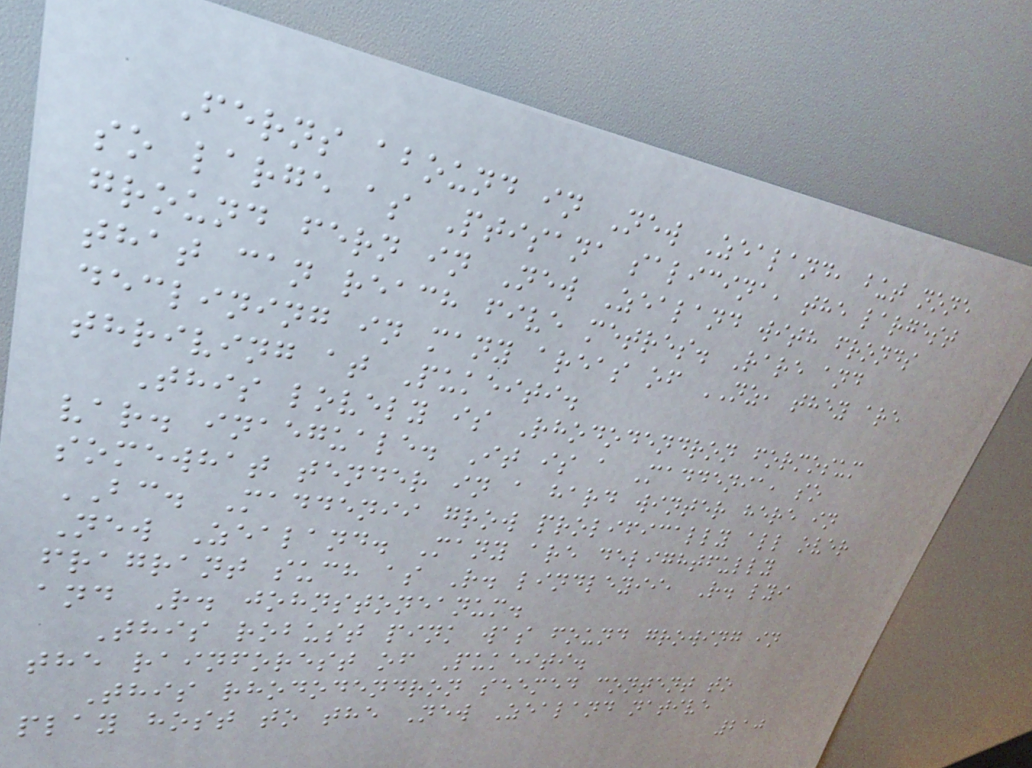Ferns abound in New Zealand, but none
so large as Ptisana salicina, the largest
ground fern in New Zealand with fronds
that can reach five metres. Rare and
declining in many areas of NZ, they are
thriving at Pukeiti.
This lovely is Rhododendron formosum
var. inaeguale. It is a Maddenia, so
somewhat tender in a hard winter here in
BC. Maddenii grow prolifically all over
New Zealand. Many are delightfully
fragrant such as R. lindleyii, R. lyi
and R. johnstoneanum.
This robust pink was found growing in
the rainforest of Pukeiti.
This rhododendron seemed content to
play host to the New Zealand native
210
